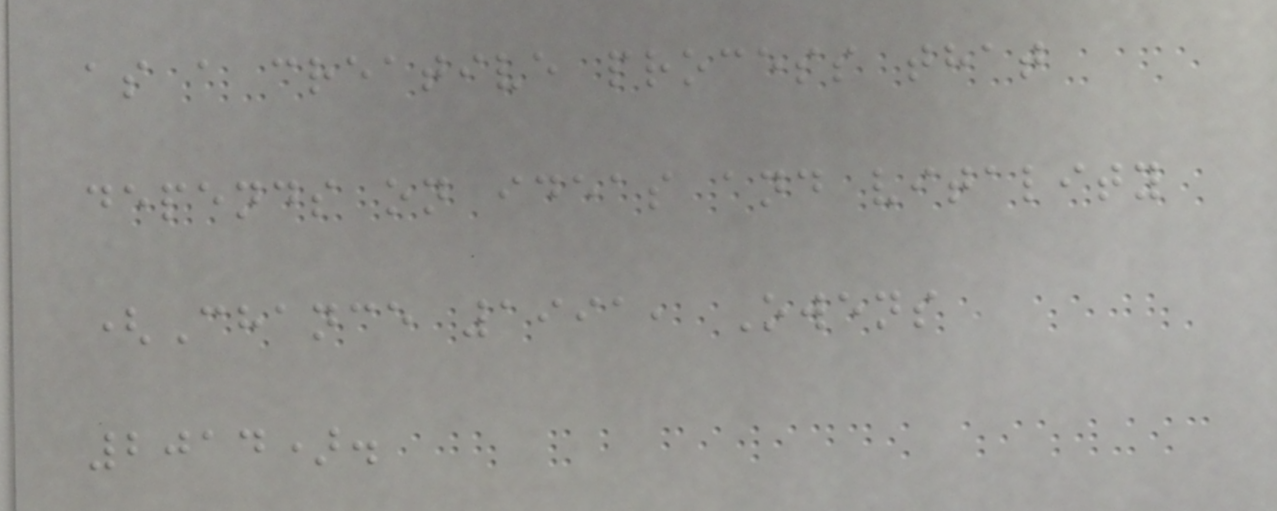as a creative process that
depends on ideas and vitality
(Chance 1991, Owens
2014).
